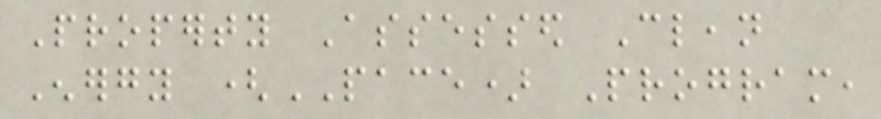Property Assessed Clean
Energy (PACE) Program,
